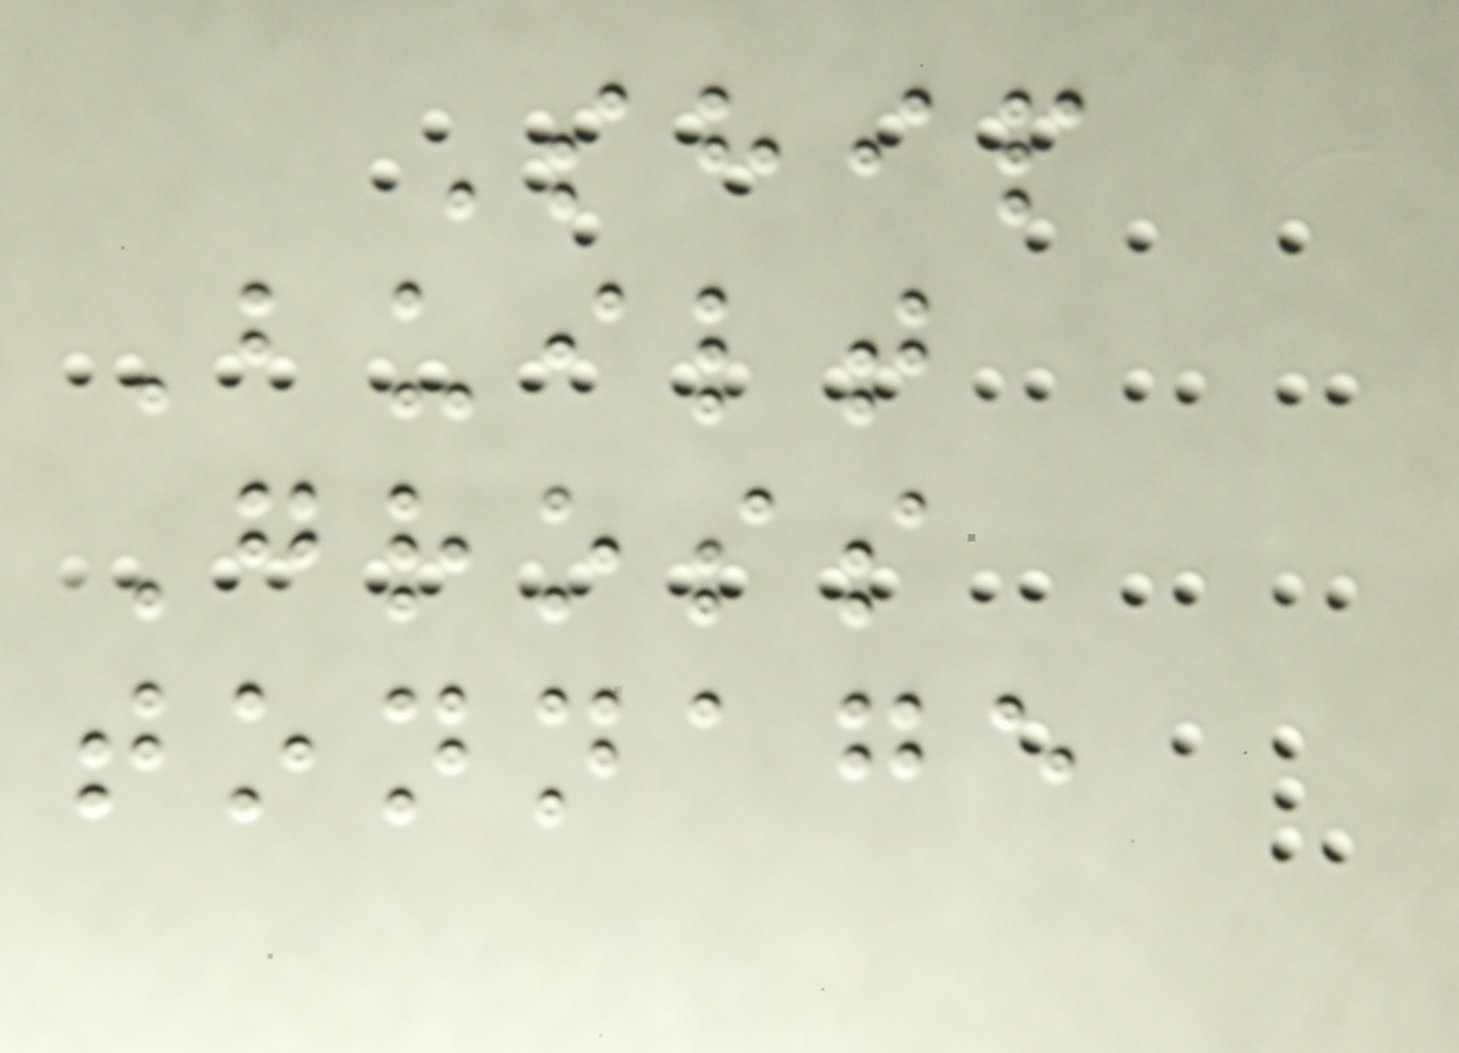Ship
Built
Gross
tonnage
